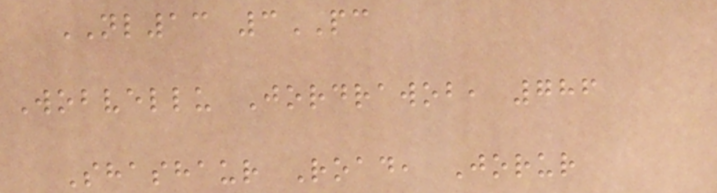NL13 3PC
Wobvellu Jordrawob, 786
Shashaur Road, Jorur
